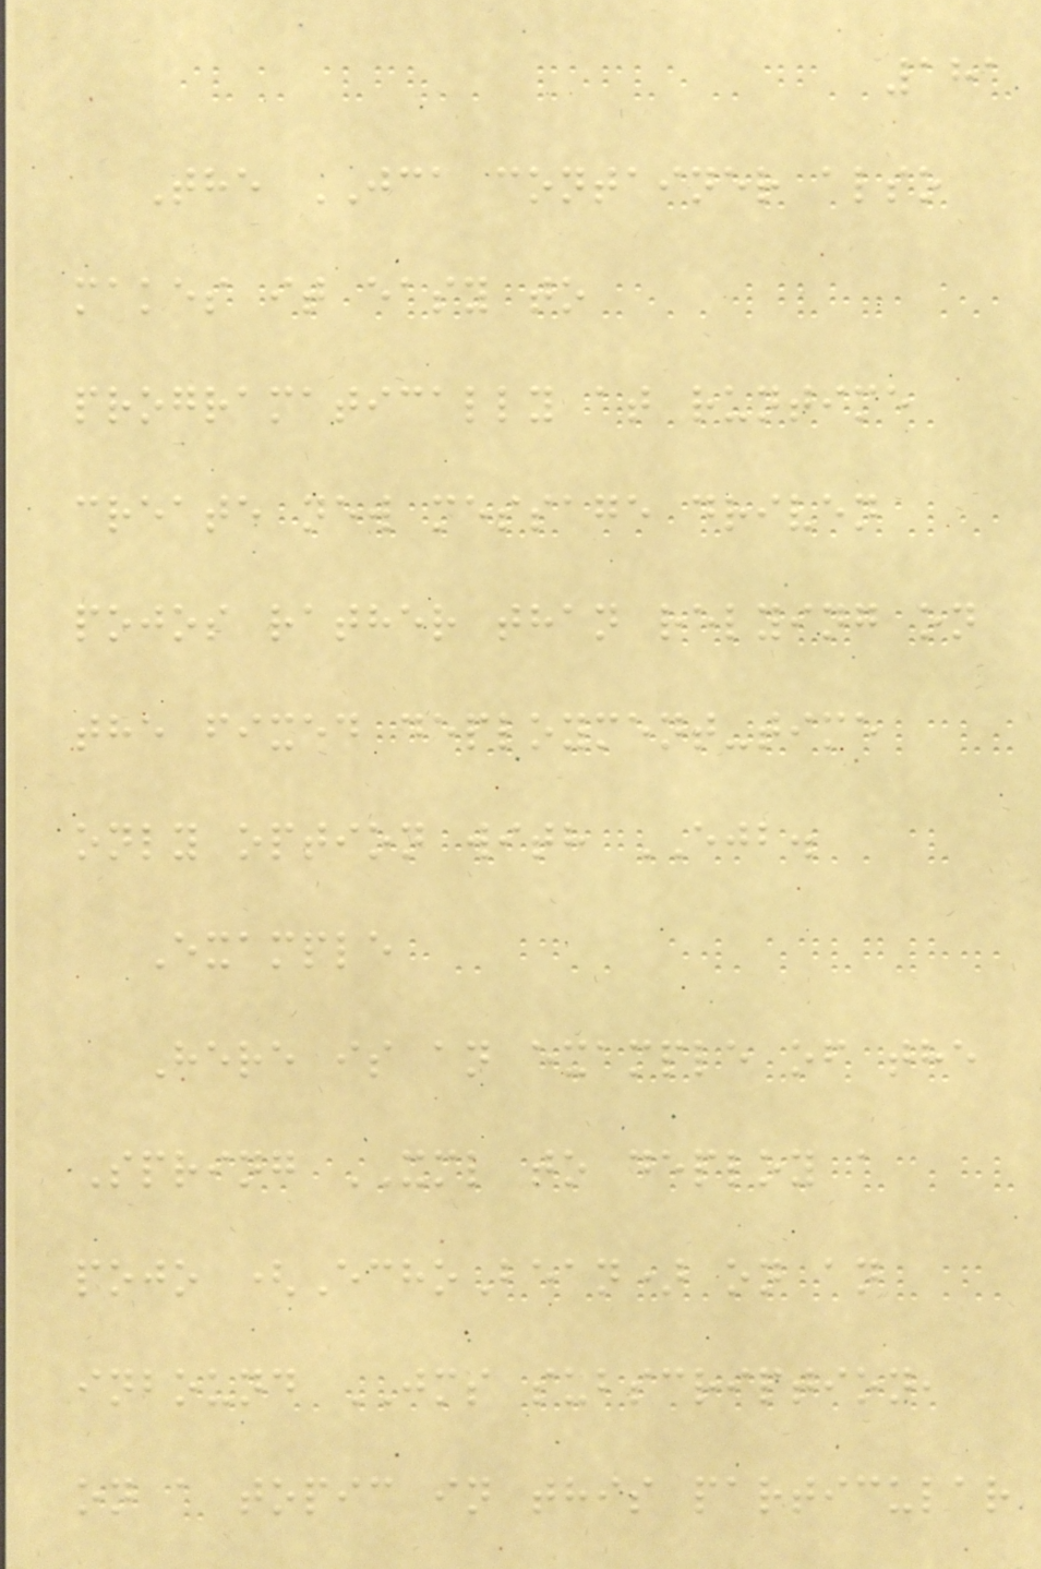181
The JCA container also
makes it easy to
programatically at runtime
create new message driven
pojos rather than relying on
the fixed deployment-time
only option with EJB.
Example
Here is an example of the
Spring XML to deploy a
pojo (EchoBean) on an
inbound JMS subscription,
on a topic in this particular
